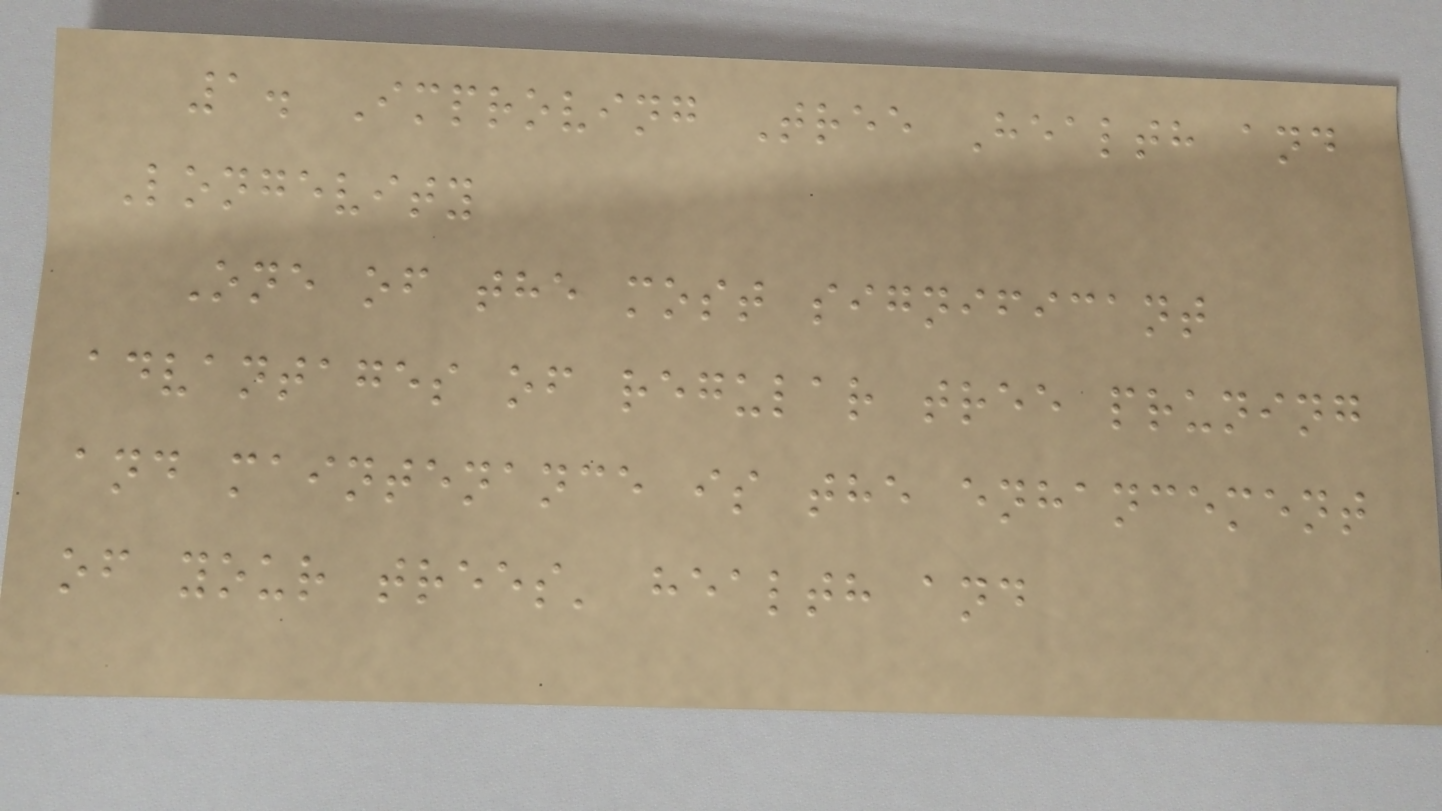1. Improving Tree Health and
Longevity
One of the most significant
advantages of regular tree pruning
and maintenance is the enhancement
of your trees' health and
